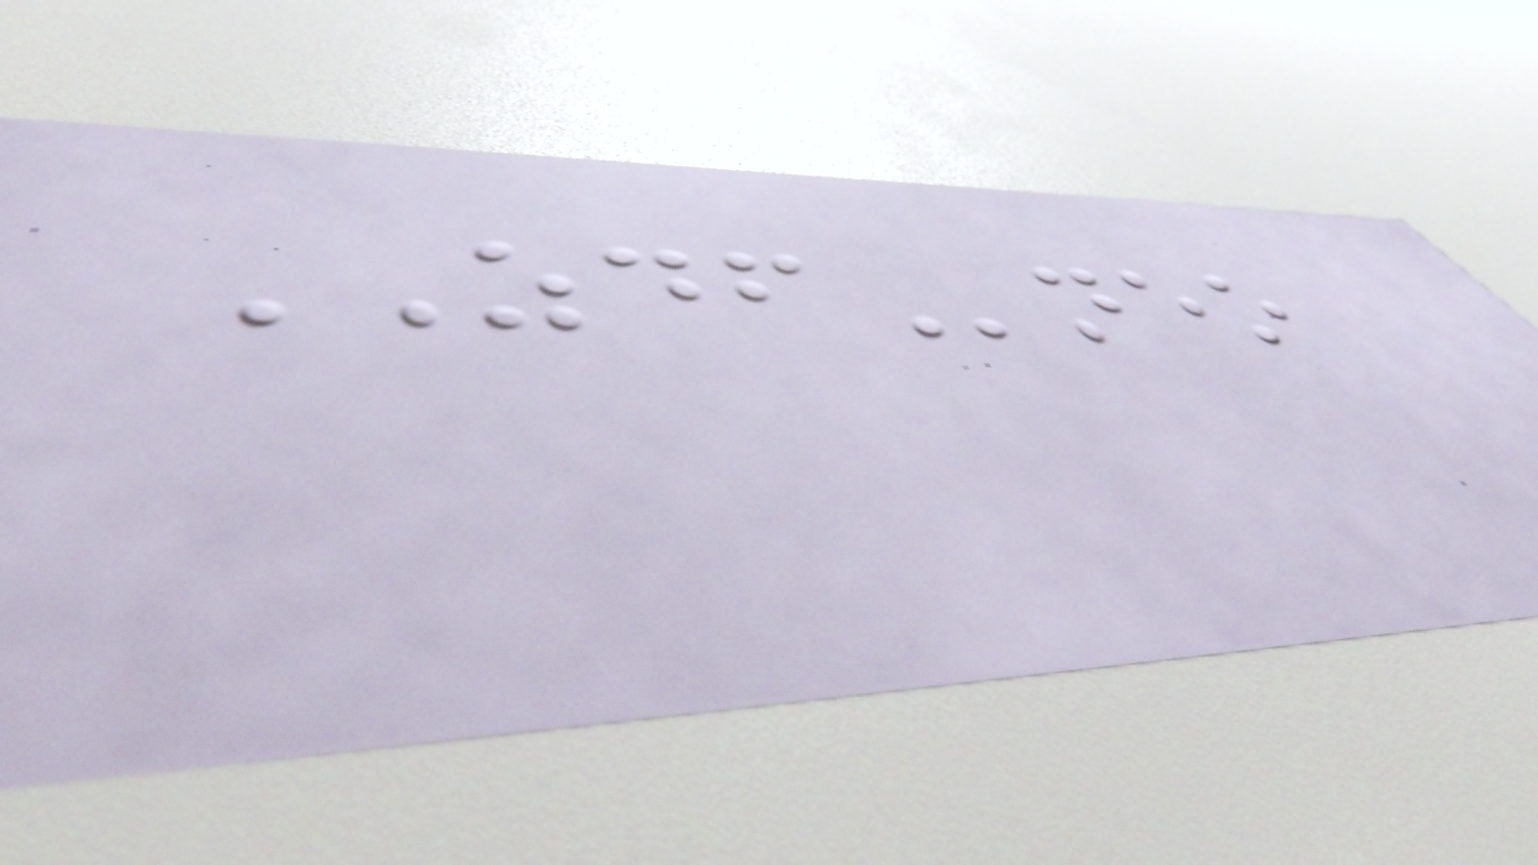ZDFneo
